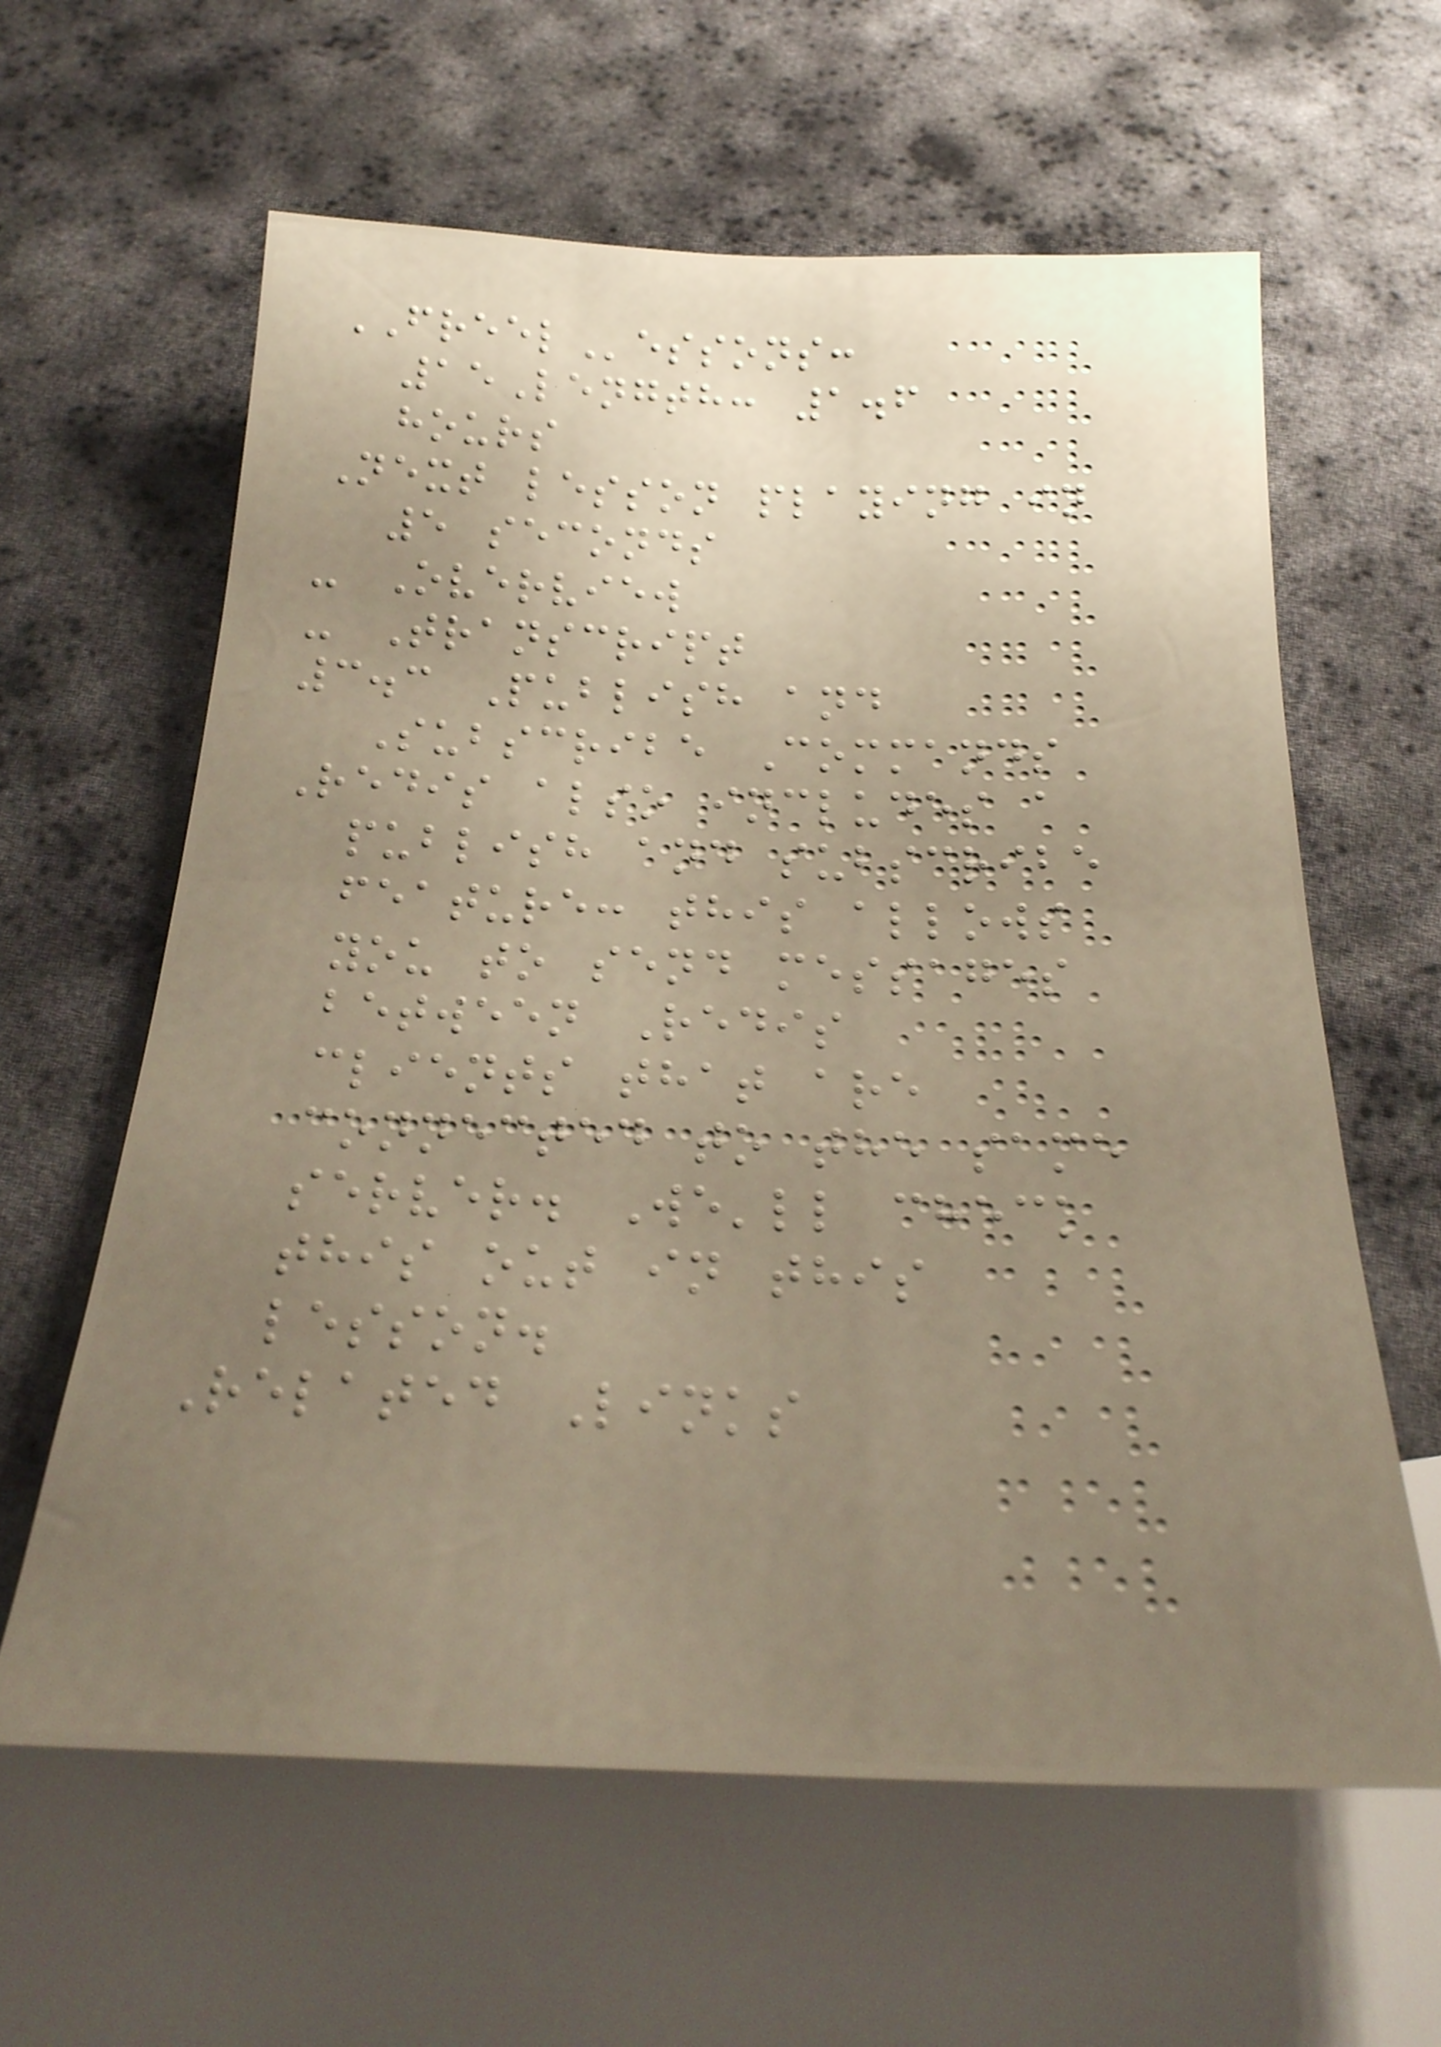FREELessons:
15Length: 1.6
hours
Next lesson playing in
5 seconds
- Overview
- Transcript
3.3 Publish and
Subscribe Commands
Redis also includes a
publish and subscribe
feature: this allows
you to send messages
between Redis
clients that are
connected to the same
server. We'll check
this out in this
lesson.
Related Links
